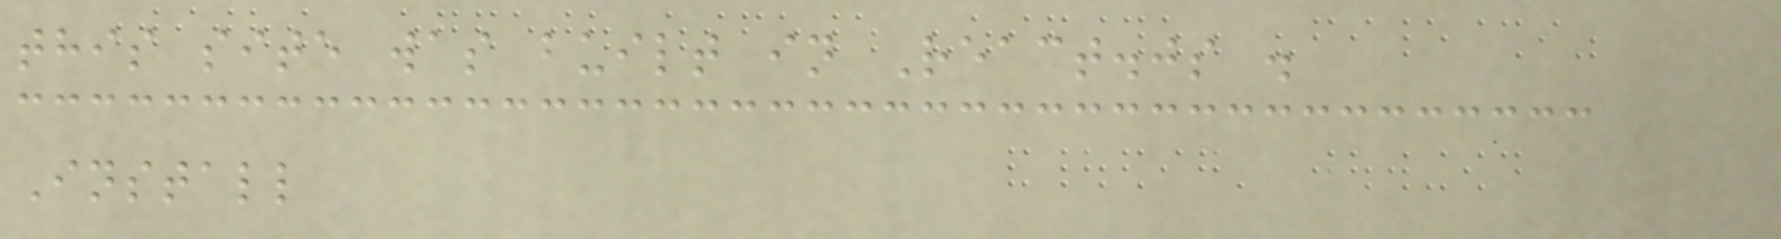this site was built in React.js .
Install
